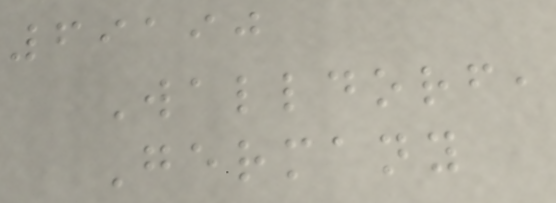69190
Walldorf,
Germany
